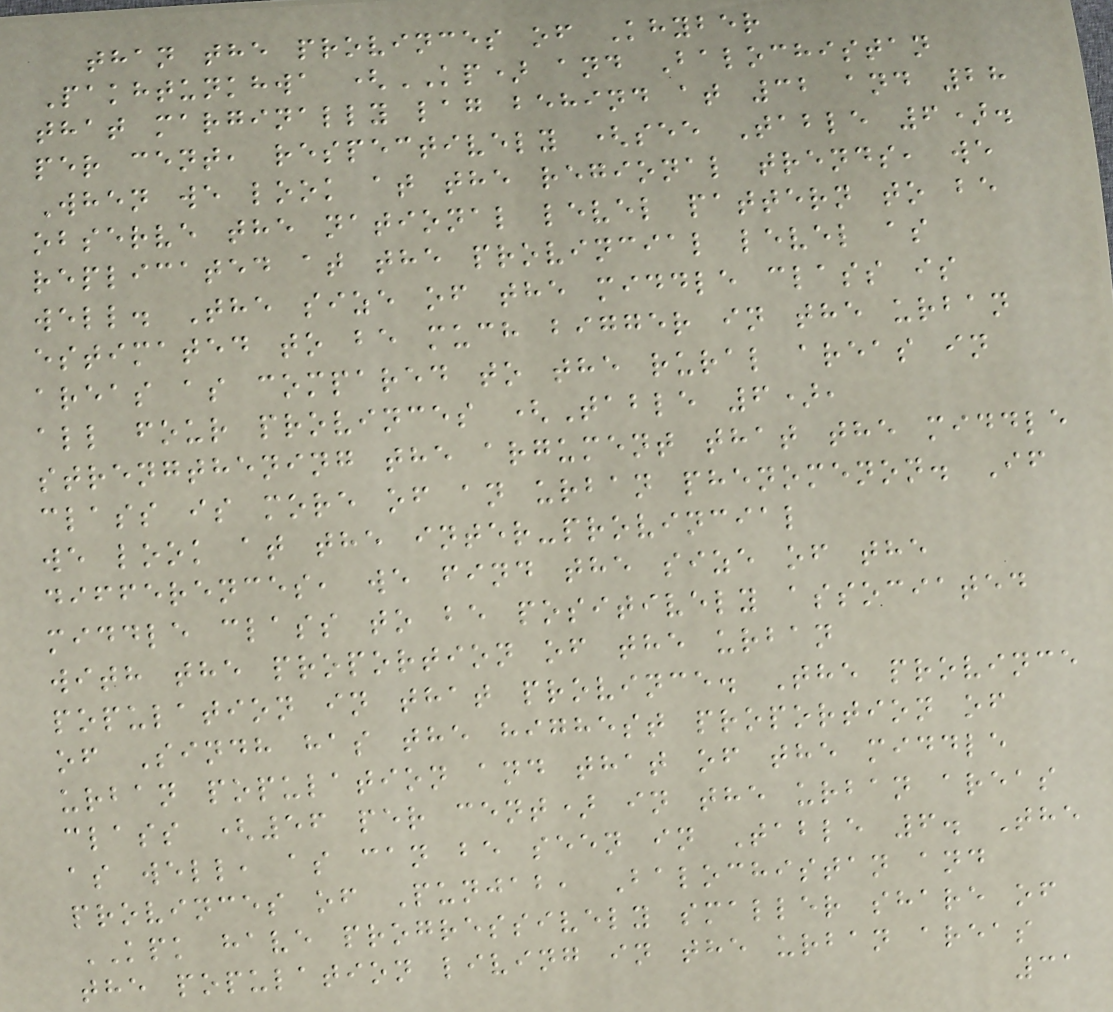than the provinces of Khyber
Pakhtunkhwa (KP) and Balochistan
that marginally lag behind at 32 and 28
per cent, respectively (see Table 6).
When we look at the regional trends, we
observe the national level pattern to be
replicated at the provincial level as
well. The size of the middle class is
estimated to be much bigger in the urban
areas as compared to the rural areas in
all four provinces (Table 6),
strengthening the argument that the middle
class is more of an urban phenomenon. If
we look at the inter-provincial
differences, we find the size of the
middle class to be positively associated
with the proportion of the urban
population in that province. The province
of Sindh has the highest proportion of
urban population and that of the middle
class (56 per cent) in the urban areas
as well, as can be seen in Table 6. The
provinces of Punjab, Balochistan and
KPK have progressively smaller share of
the population living in the urban areas
31
